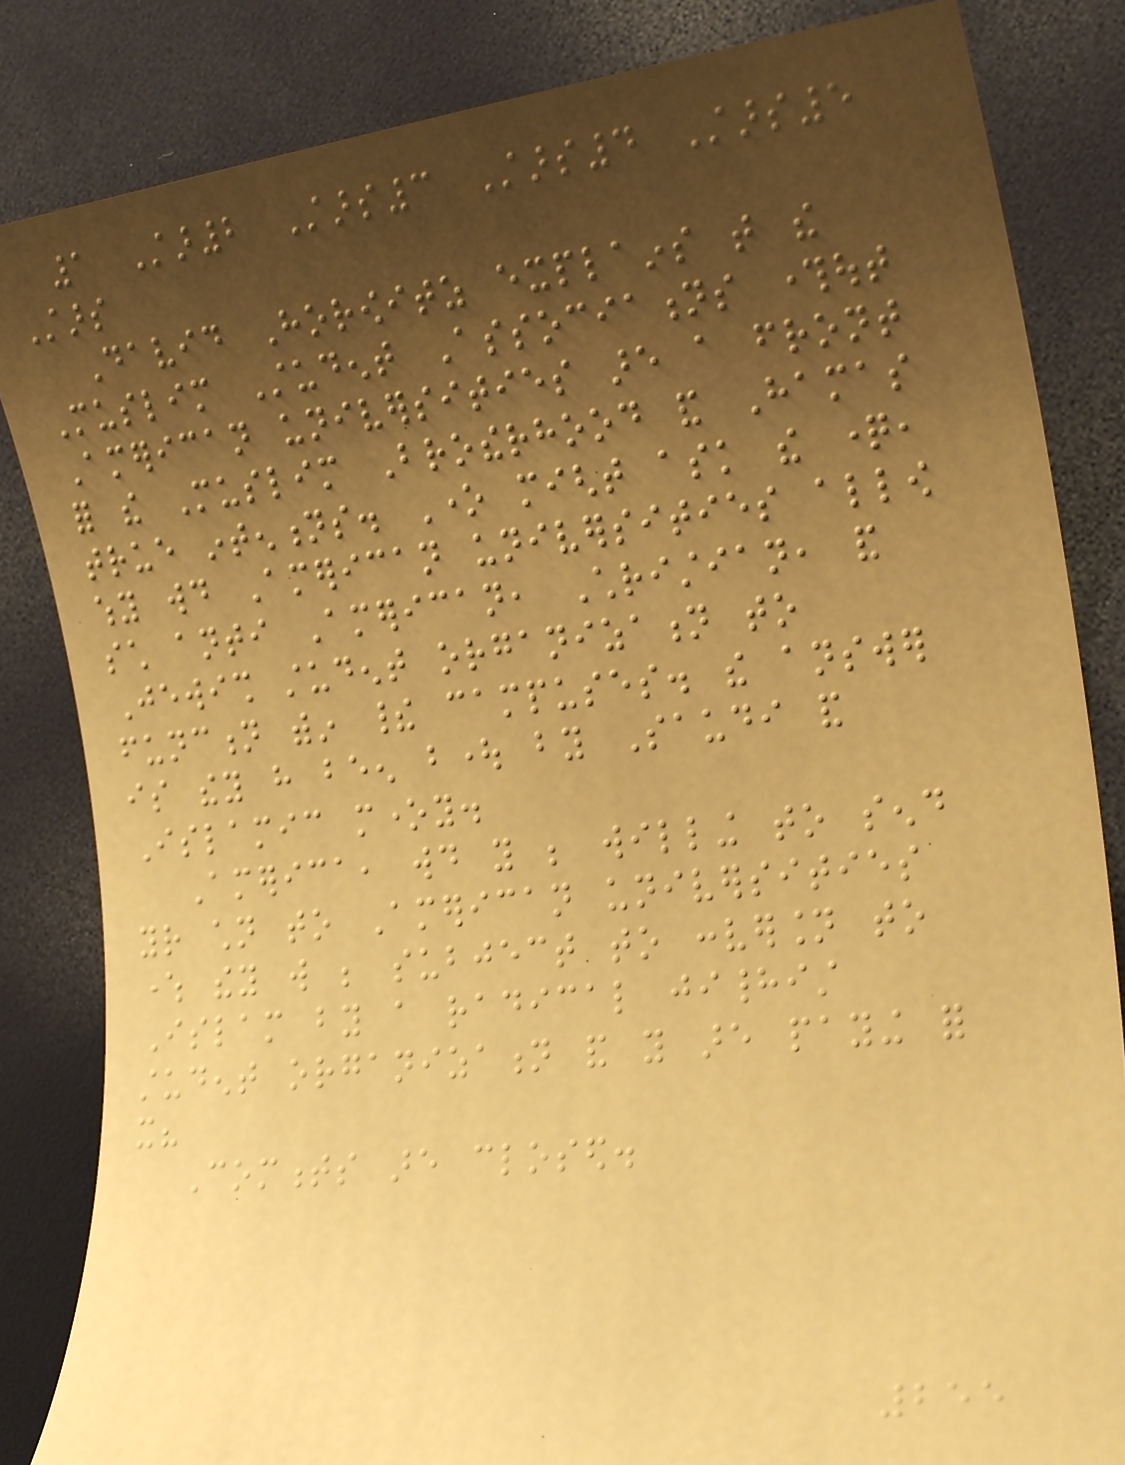1 Star2 Stars3 Stars4 Stars5
Stars
David Horowitz explains that the
Muslim Student Associations throughout
American universities are a front
for the Muslim Brotherhood and Hamas
true intentions. One might ask the question,
why would American universities allow
such anti American, Christian, and
Jewish student organization to
function within their campuses. the answer
is they have been bought by Saudi and
Islamic money.
America, would you be willing to send
your children to American universities
where they will be subject to conversion to
Islam by a radical jihadist
student organization and you are paying for
it?
Comments are closed.
255
